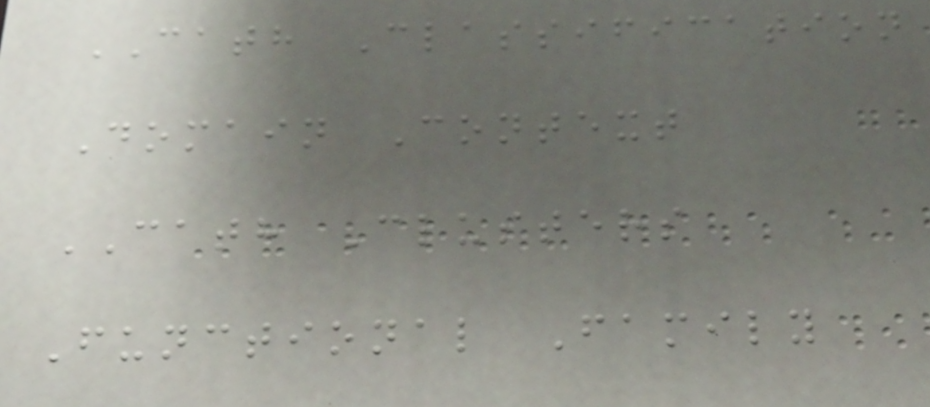CATH Classification
Domain Context
CATH Clusters
Functional Family
